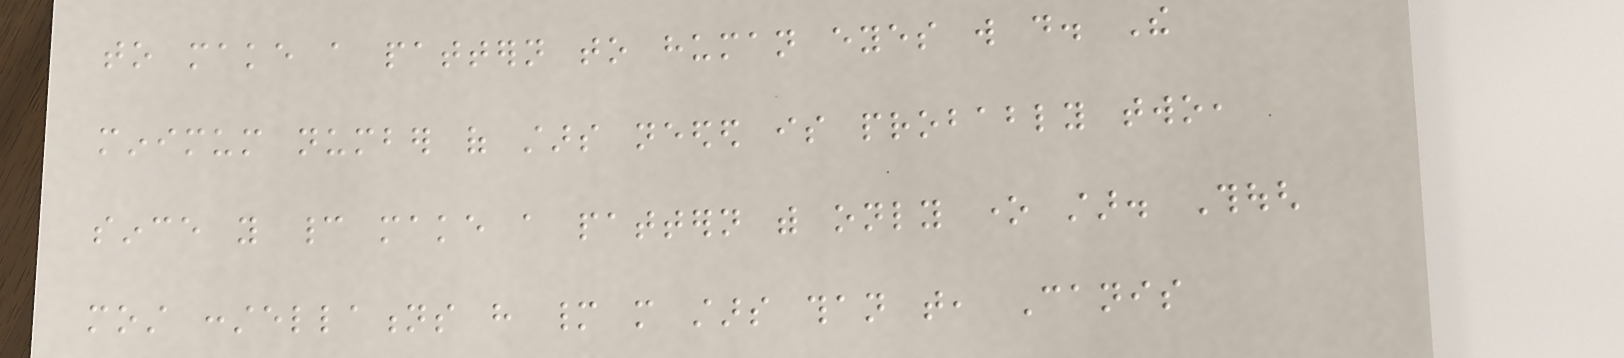to make a pattern to human eyes will do. The
minimum number of stars needed is probably two,
since you cannot make a pattern with only one star. Though
most constellations have many more stars than that, Canis
